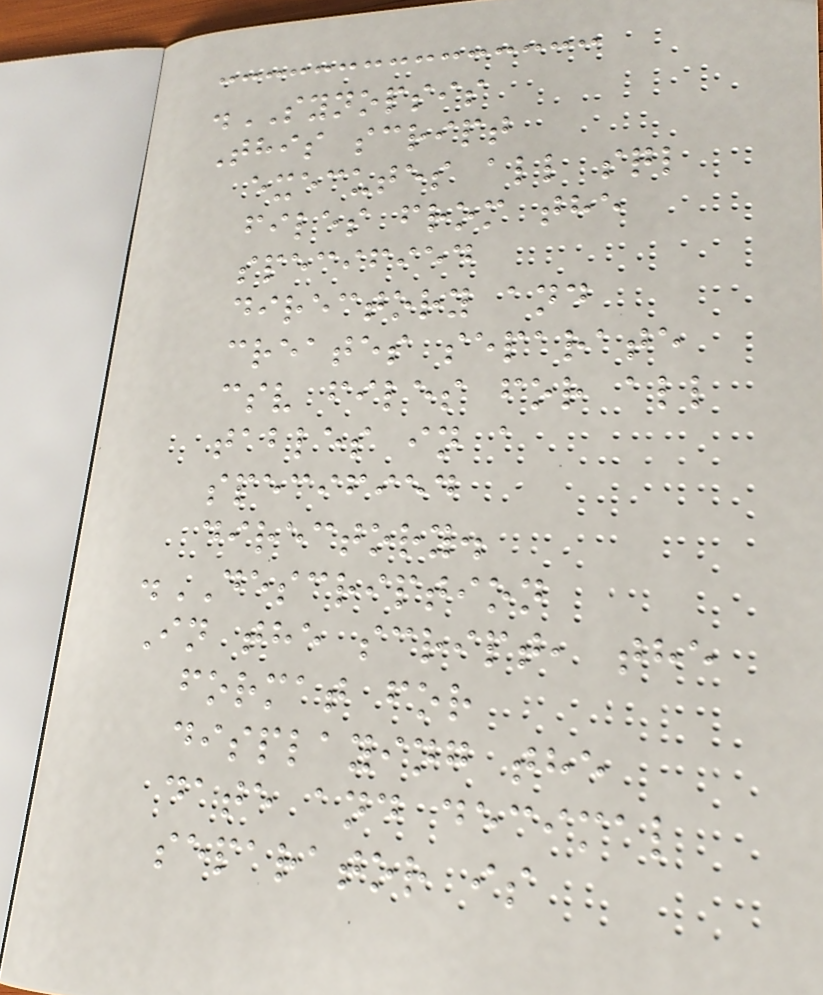.SYNOPSIS
This script
executes all sql
files from the
specified
directory and
creates separate
csv files for all
tables in a
specified
directory.
.DESCRIPTION
In the script, the
format for
displaying the
date and decimal
separator is
